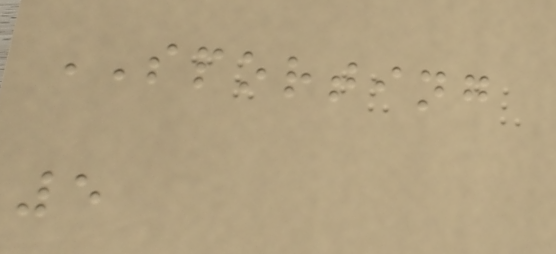SPORTING
5
